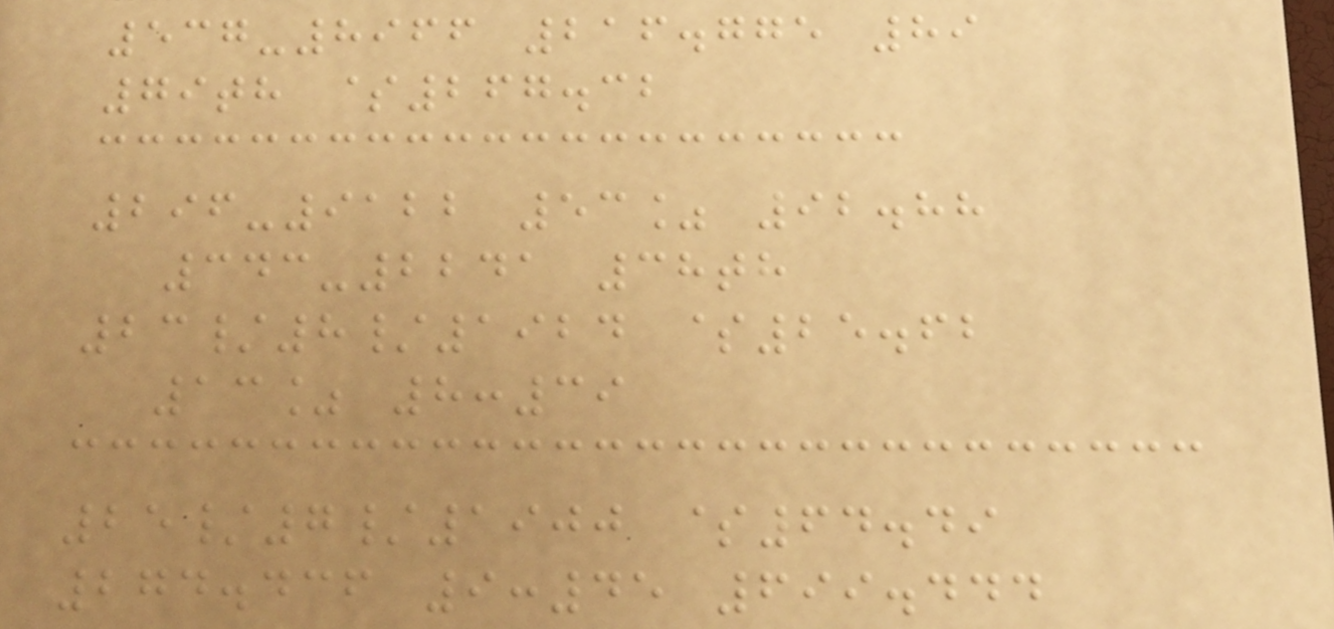537-8966 216.775 89
79th $267.32
296-9122 53% 92.88
343-2241 38th
23/8/1924 $25.62
13% 8:39
25/7/1900 $64.49
274.436 9:45 699.444
